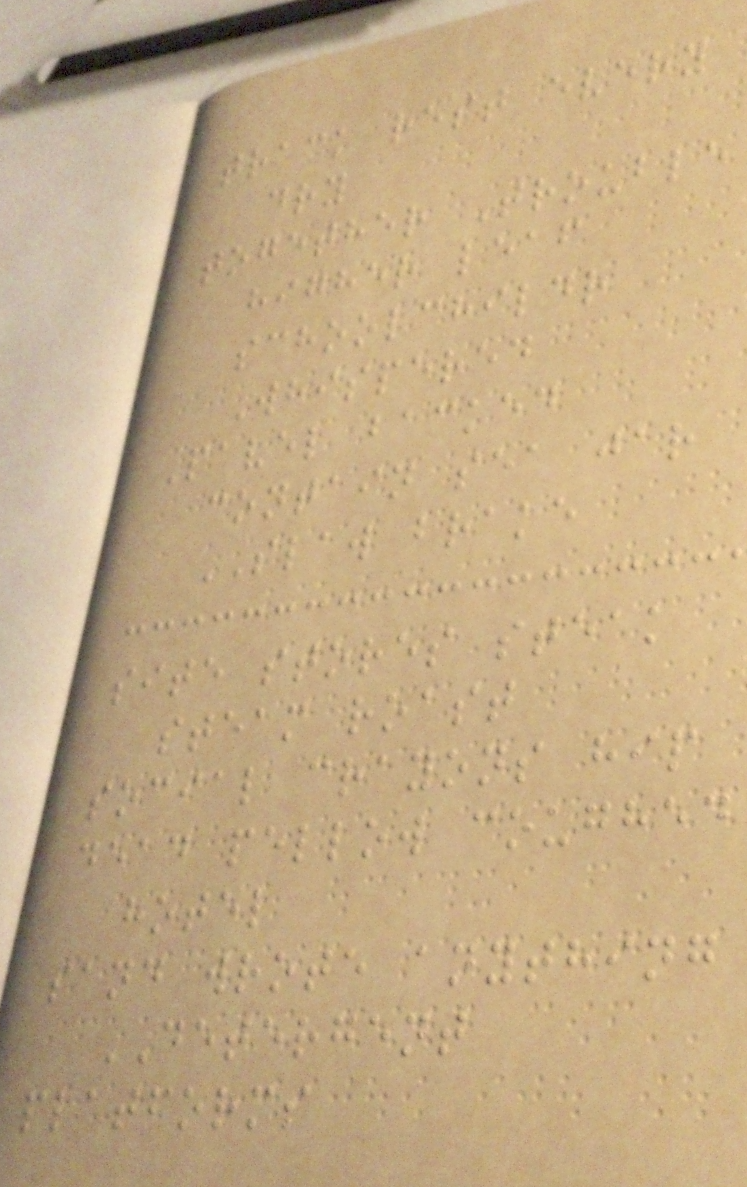track rest every
dry
together Trouble
higher leaf
schoolchildr
Whispered
Pavel backed
contain sea jar
SLAW brake
site stores steak
steam roast
social crayons hip
dead pellow coughed
hotel
sand wrote anything
DETERGENT
platforms
